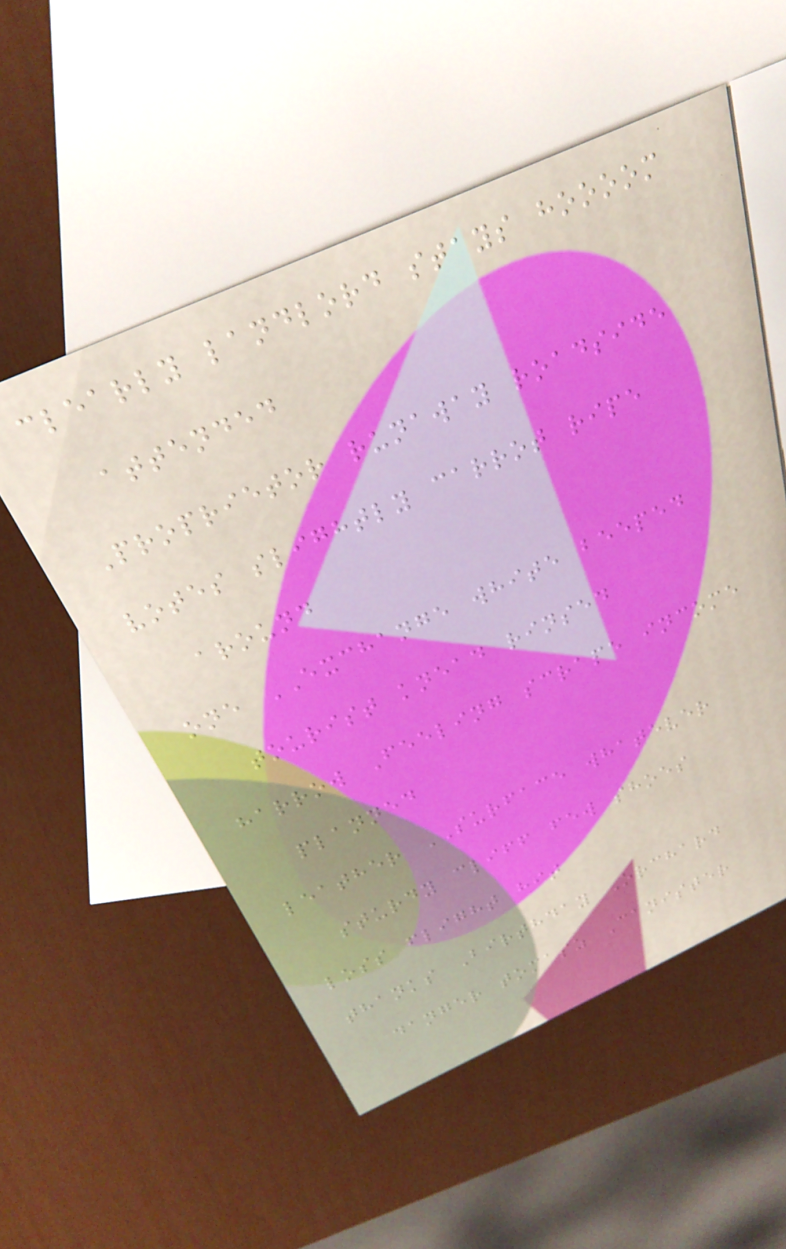clearly landlord stays hoooom
attended
Proprietor runaway roadside
votes slightly carrot ripe
around
one EXCHANGE white beeped
tourist knead rinsed
harrow Feeling scrape income
planned
leather SURFACE whatever
sturdy cliff few shoes
loss flight hit
thanks Birthday Orchard
danger tomasz Canister
